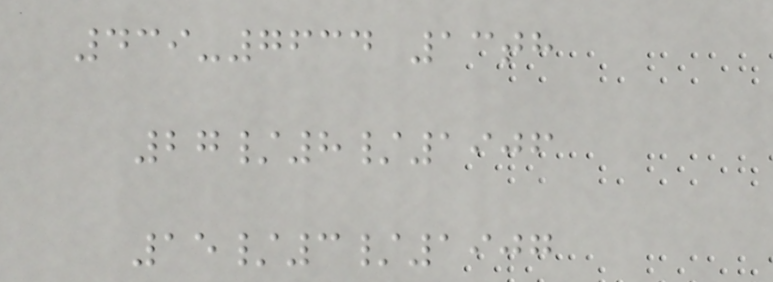439-7634 13th
27/8/1906
15/3/1907
